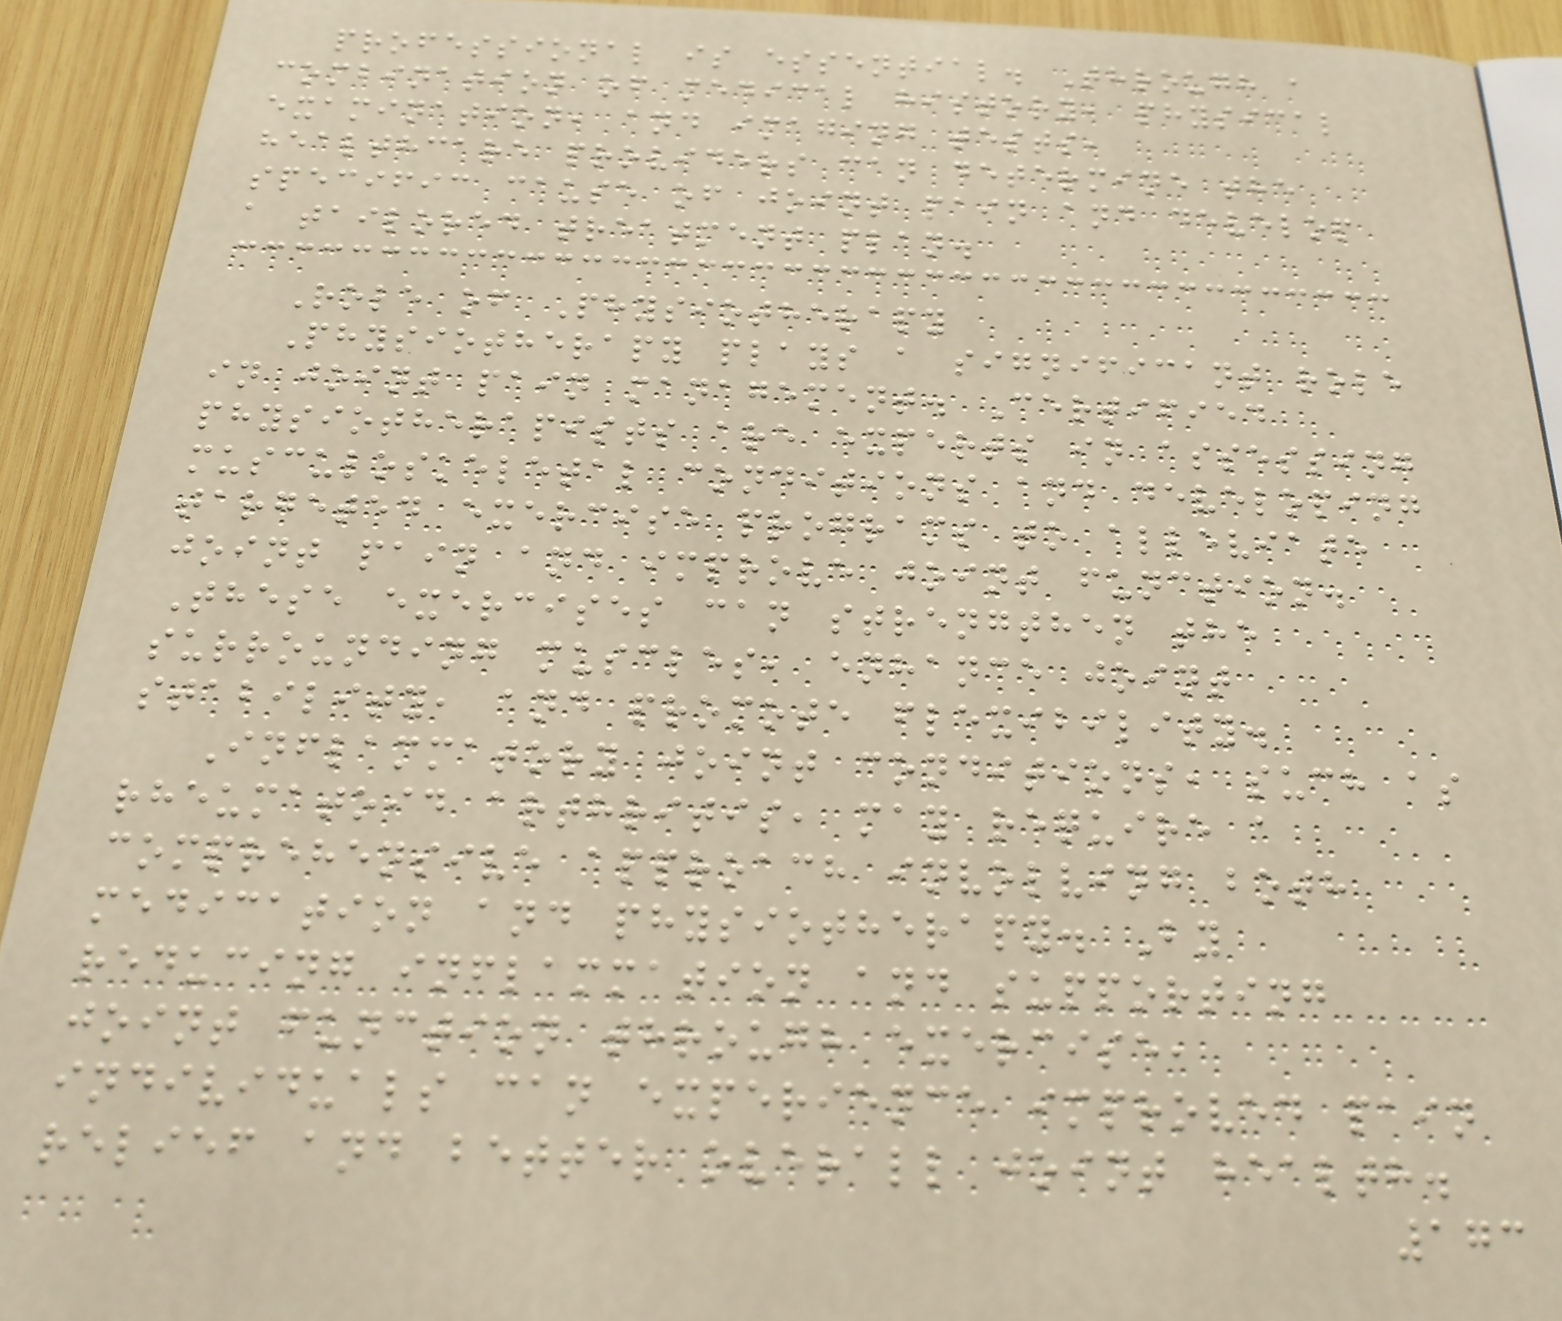professional is essential. Through a
combination of medical history, physical
examination, and imaging tests,
healthcare providers can determine the
specific cause of joint pain and develop
a tailored treatment plan.
Role of Physiotherapy
Physiotherapy plays a significant role
in joint pain management. Certified
physiotherapists are experts in assessing
musculoskeletal conditions and developing
targeted exercise programs to alleviate
joint pain and improve joint function.
These exercises can strengthen the
surrounding muscles, enhance joint
stability, and promote flexibility.
Inflammatory joint conditions, such as
rheumatoid arthritis, may require a
comprehensive approach involving both
medication and physiotherapy. By
reducing inflammation and supporting
joint function through exercise,
individuals can experience improved pain
relief and better overall joint health.
173
